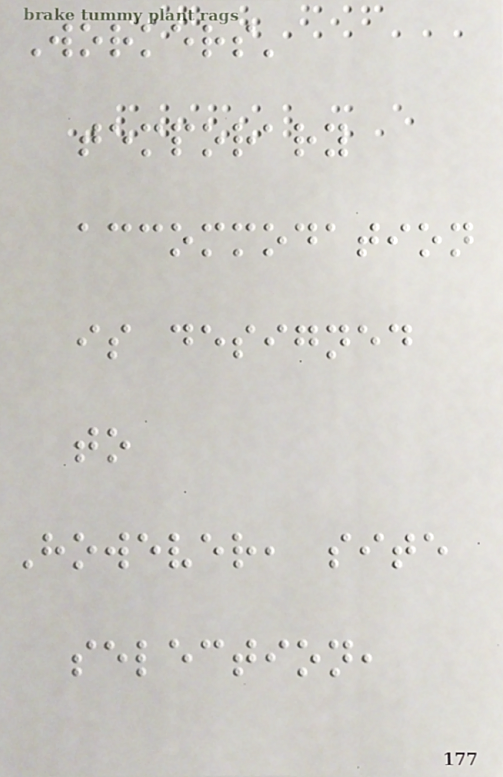Workers'
temporary
accommodation
is designed
to
However, site
selection,
